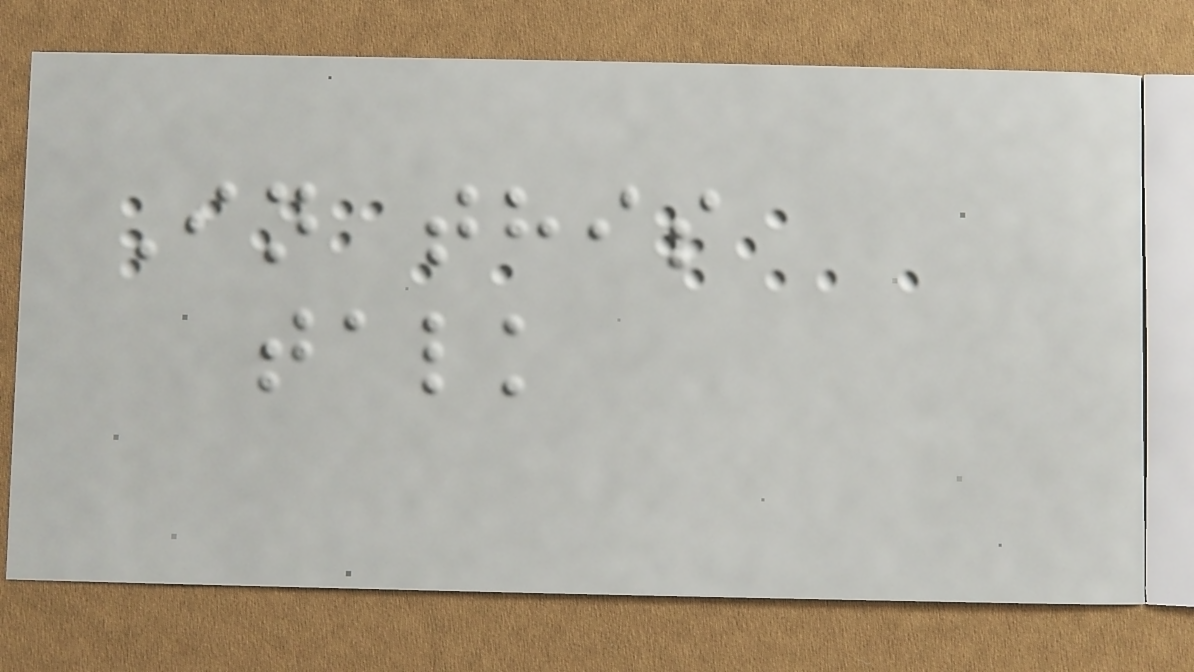In this
talk
